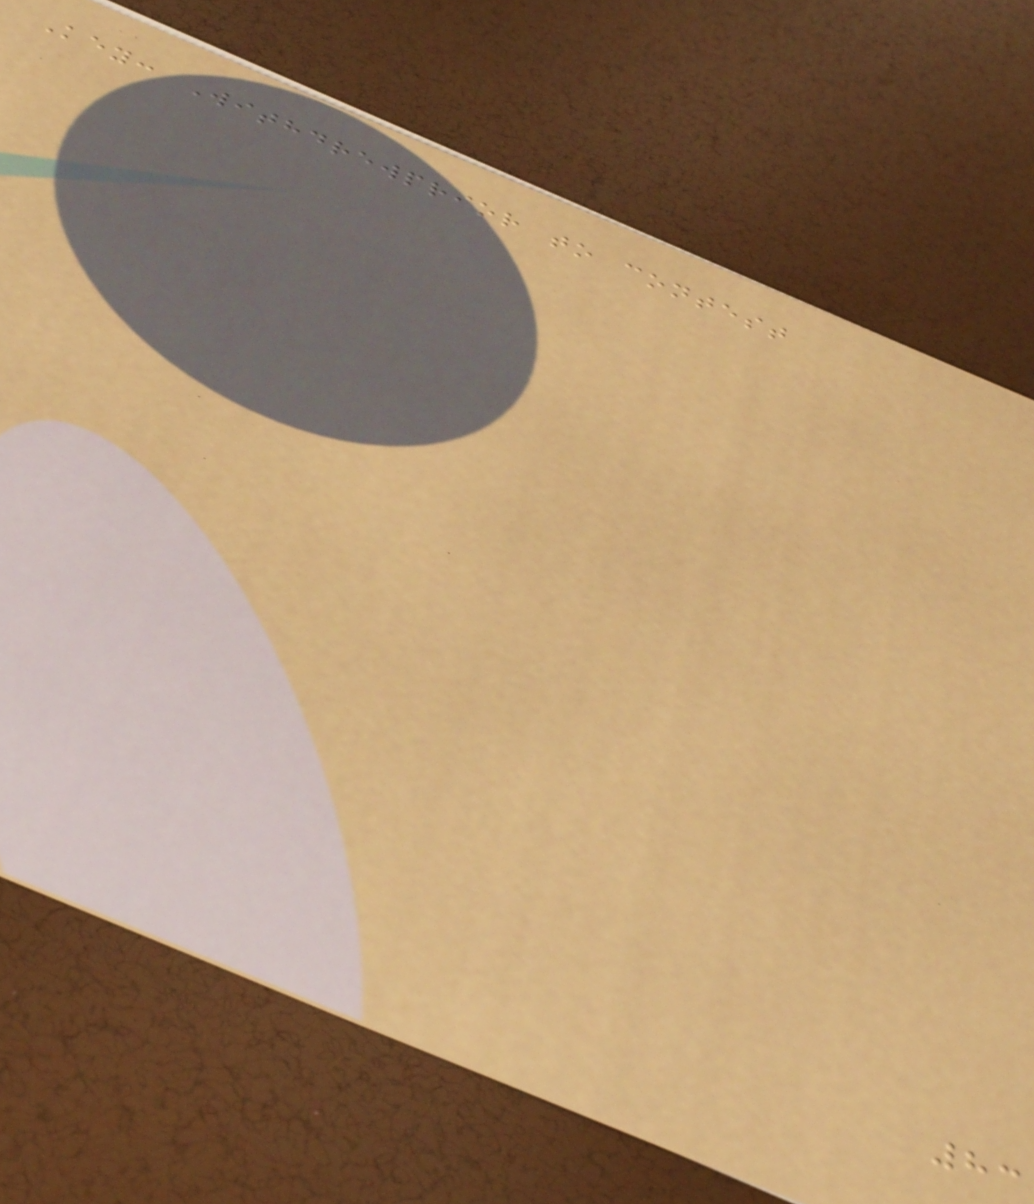Key: Withdrewprior to contest
83
